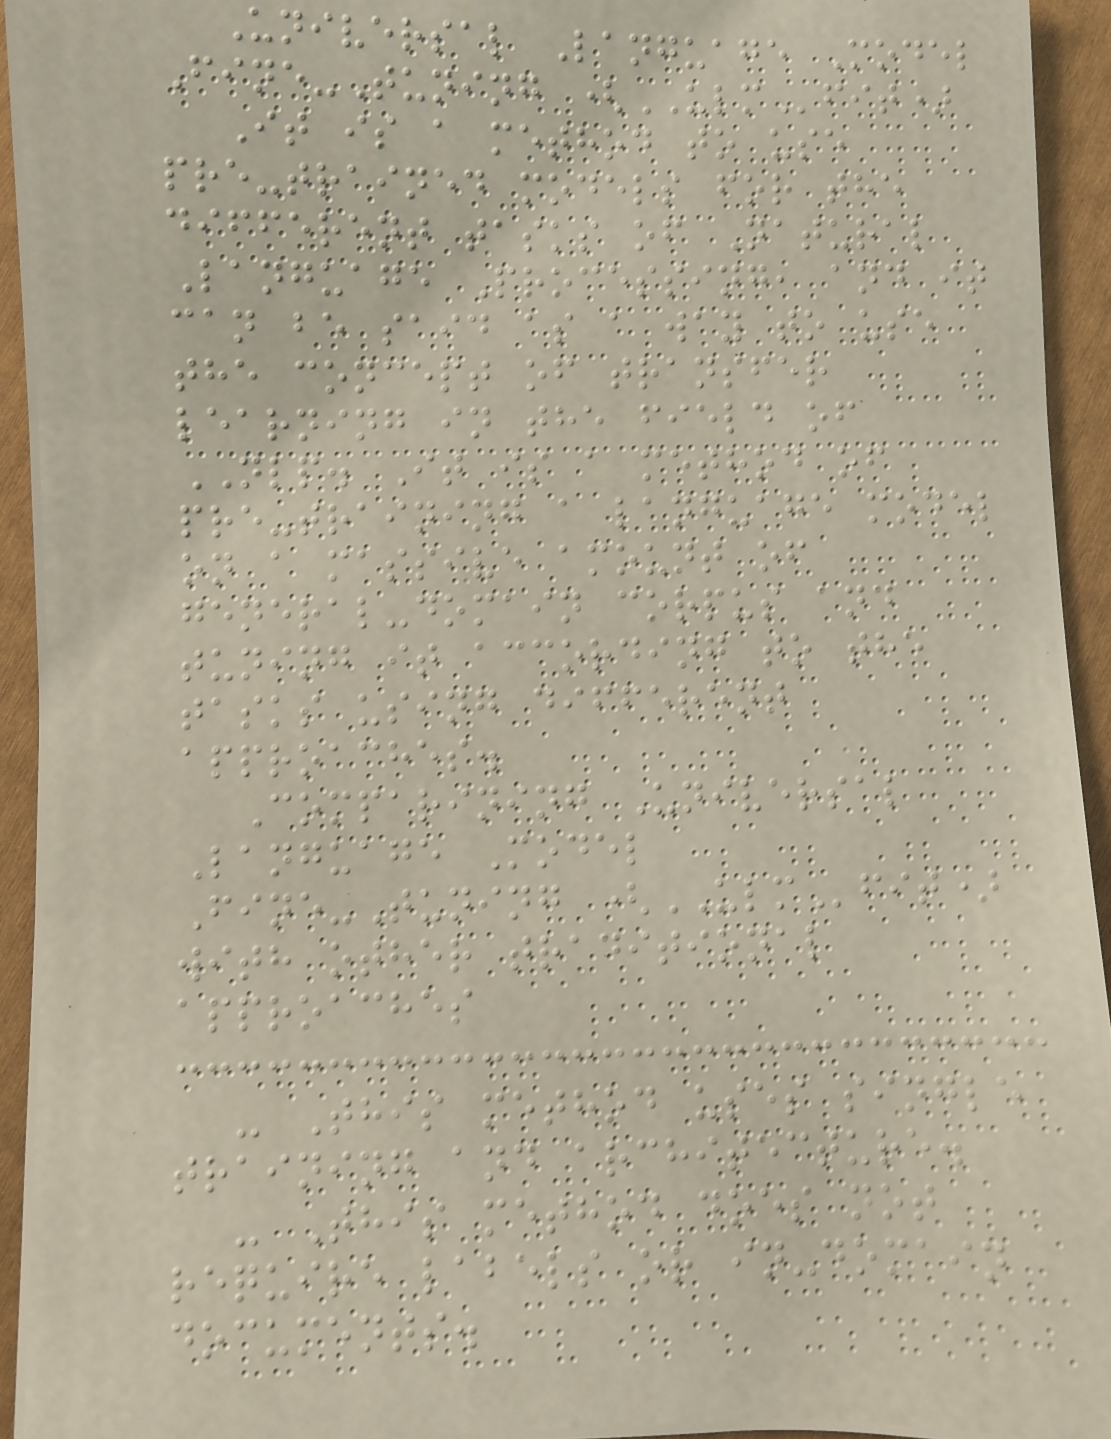Universal Language Model
Fine-Tuning (ULMfit)
It is a method to use
pre-trained models for the
different tasks of Natural
Language Processing, and it
can be said as a way to use
the concept of transfer
learning in the field of
NLP. It is a method of
pre-training a language model
on a massive amount of
general-domain corpus and
tuning it according to the
tasks using different
approaches.
Comparining Universal
Language Model
Fine-Tuning (ULMfit)
with other traditional
approaches
- This method uses single
training and architecture.
- This method does not
require labels or in-domain
documents.
